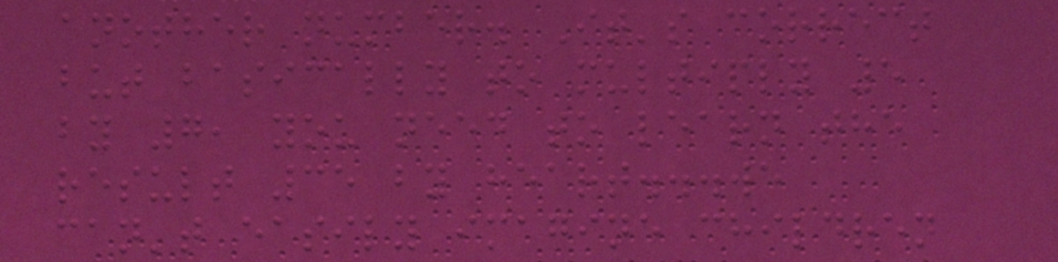another number. It's correct
but basically to multiply 5
by 7, you need to learn the
result 35 by heart...we
can't easily imagine children
